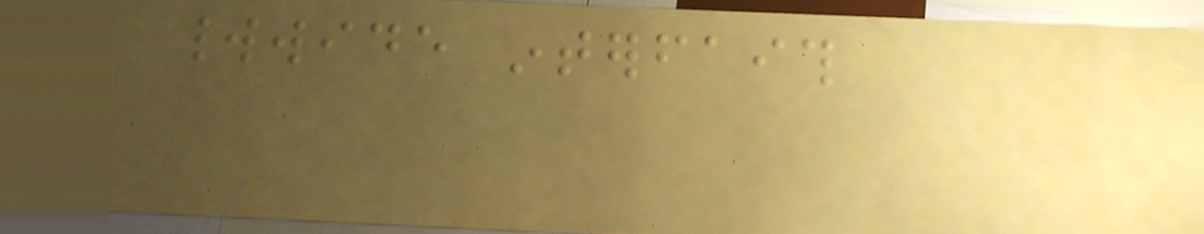worldwide interfaith
